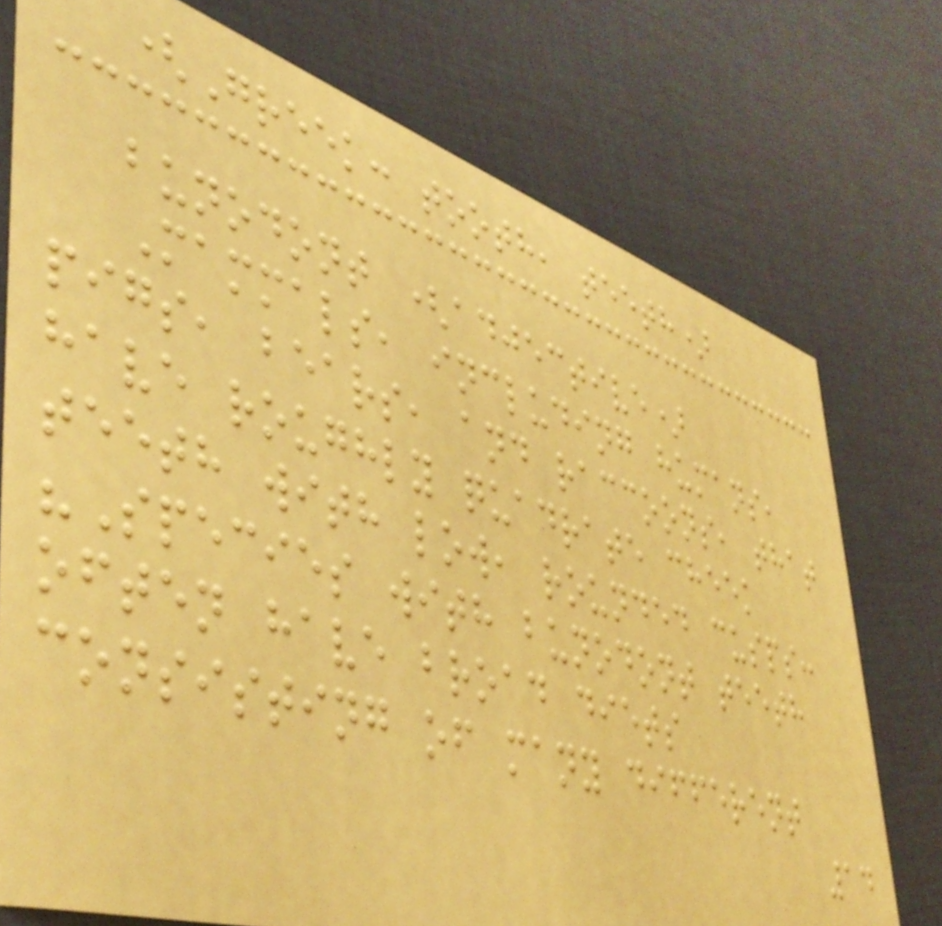(Greek: tooth, teeth)
bunodont (adjective)
Mammals, including humans,
pigs, bears, and raccoons, that
have roughly quadrate cheek
teeth with low, rounded cusps:
"Species with bunodont teeth
often have broad diets
consisting of many different
14
